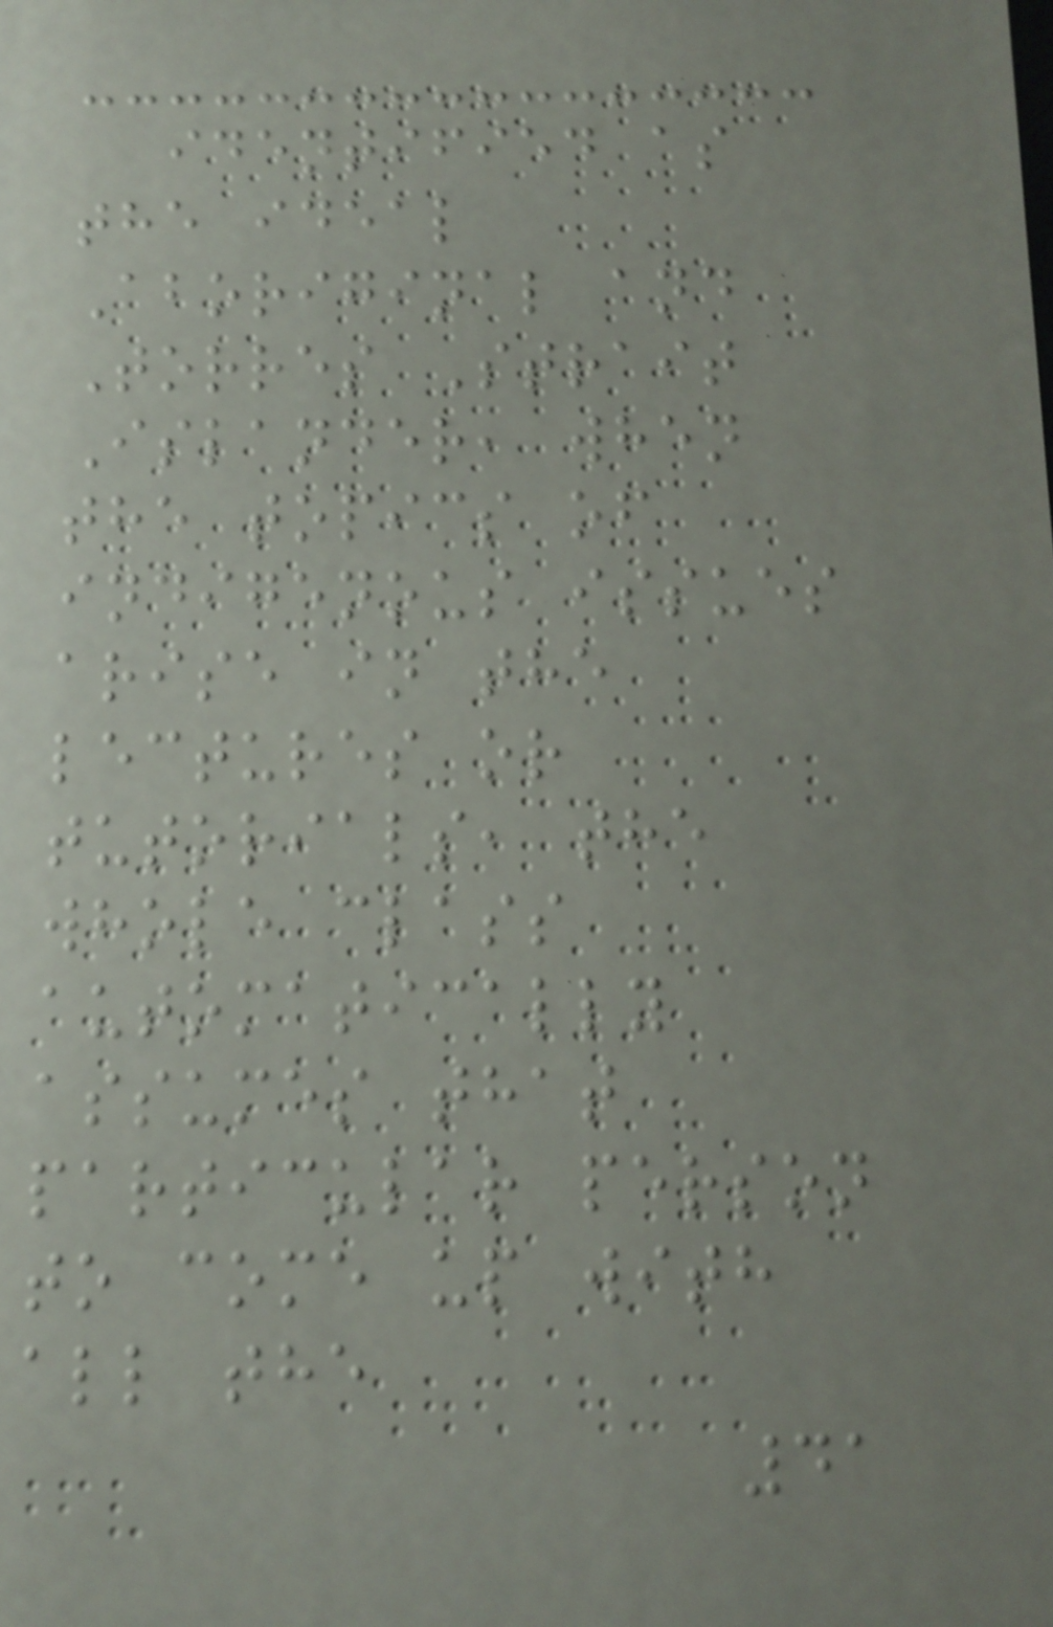identified as
the ideal
Aboriginal and
Torres Strait
Islander, when
the topics of
indigenous issues
arise in the
lectures or
tutorials, the
whole class
automatically
assumes that
particular person
to come up with
all the
41
